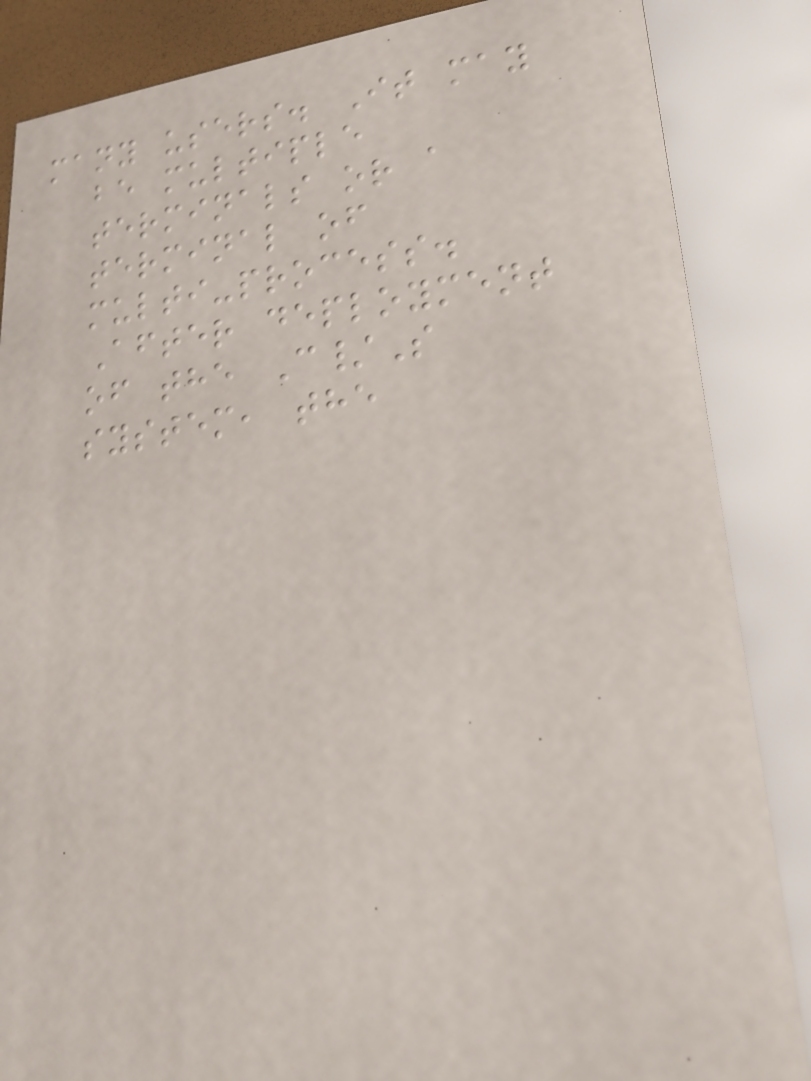many users. It may
be multiple
terminals or a
terminal of
multi-process.
After deployment
of the C/S
system, the
